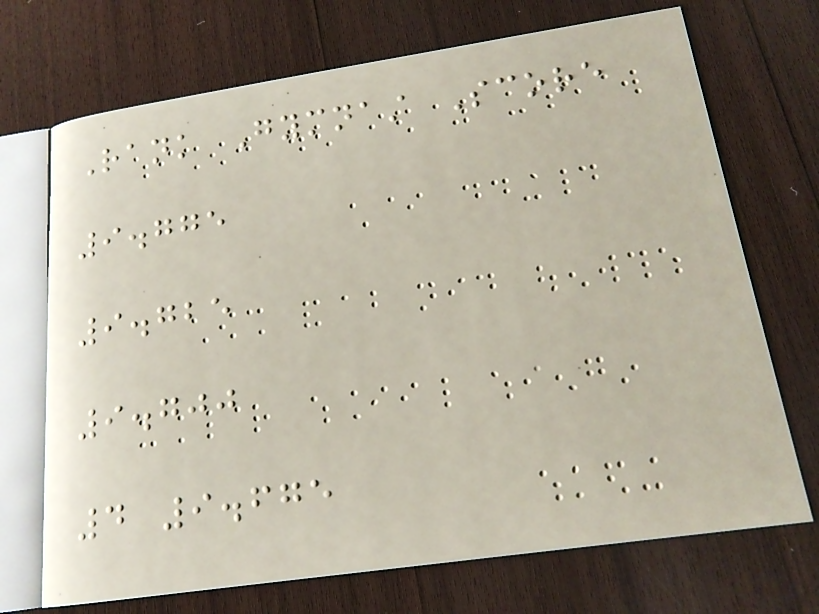Rank Gymnast Score
9.775
9.725
9.700
4 9.675
